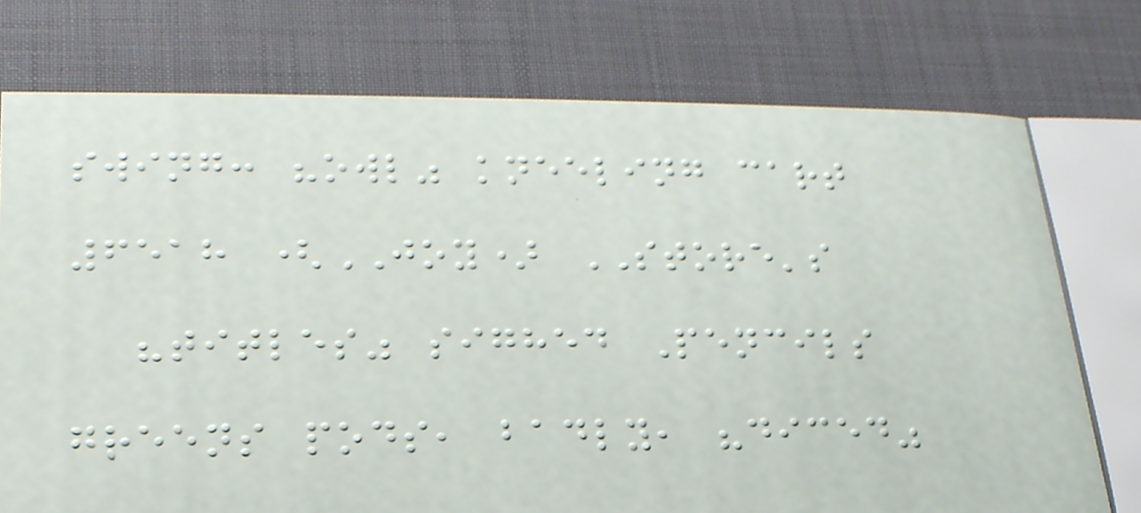swing: "owl" kneeling cart
6518 (JOY) STORE's
"titles" sighed Pencils
greens pods, badly, "diced"
